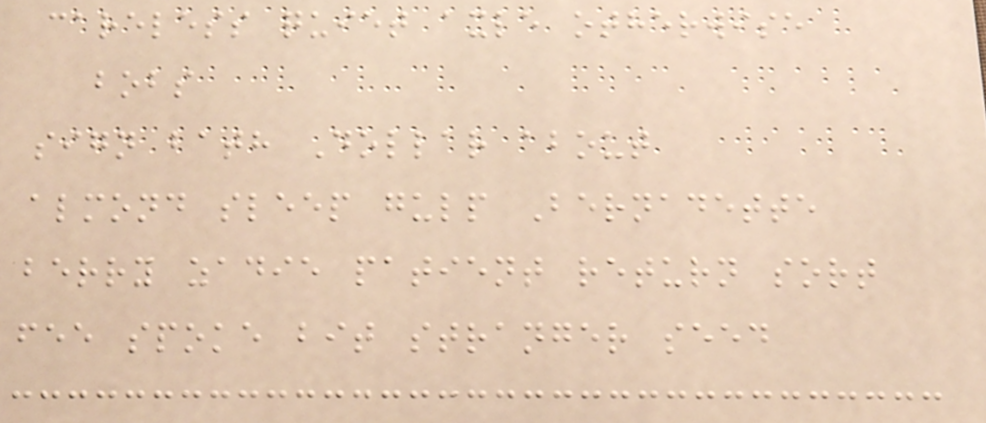careless quiet axle otherwise
bobs
sign bath Dollar about
almond sleep gulp Bernadette
berry zadie patient return sort
fee spoke bit stranger seed
